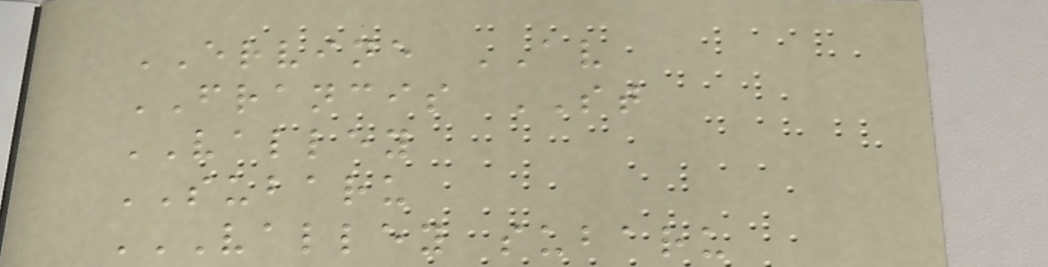ERVINE AV
FRANCIS ST
VALLEY
SUBARU
VALLEY SUBARU
